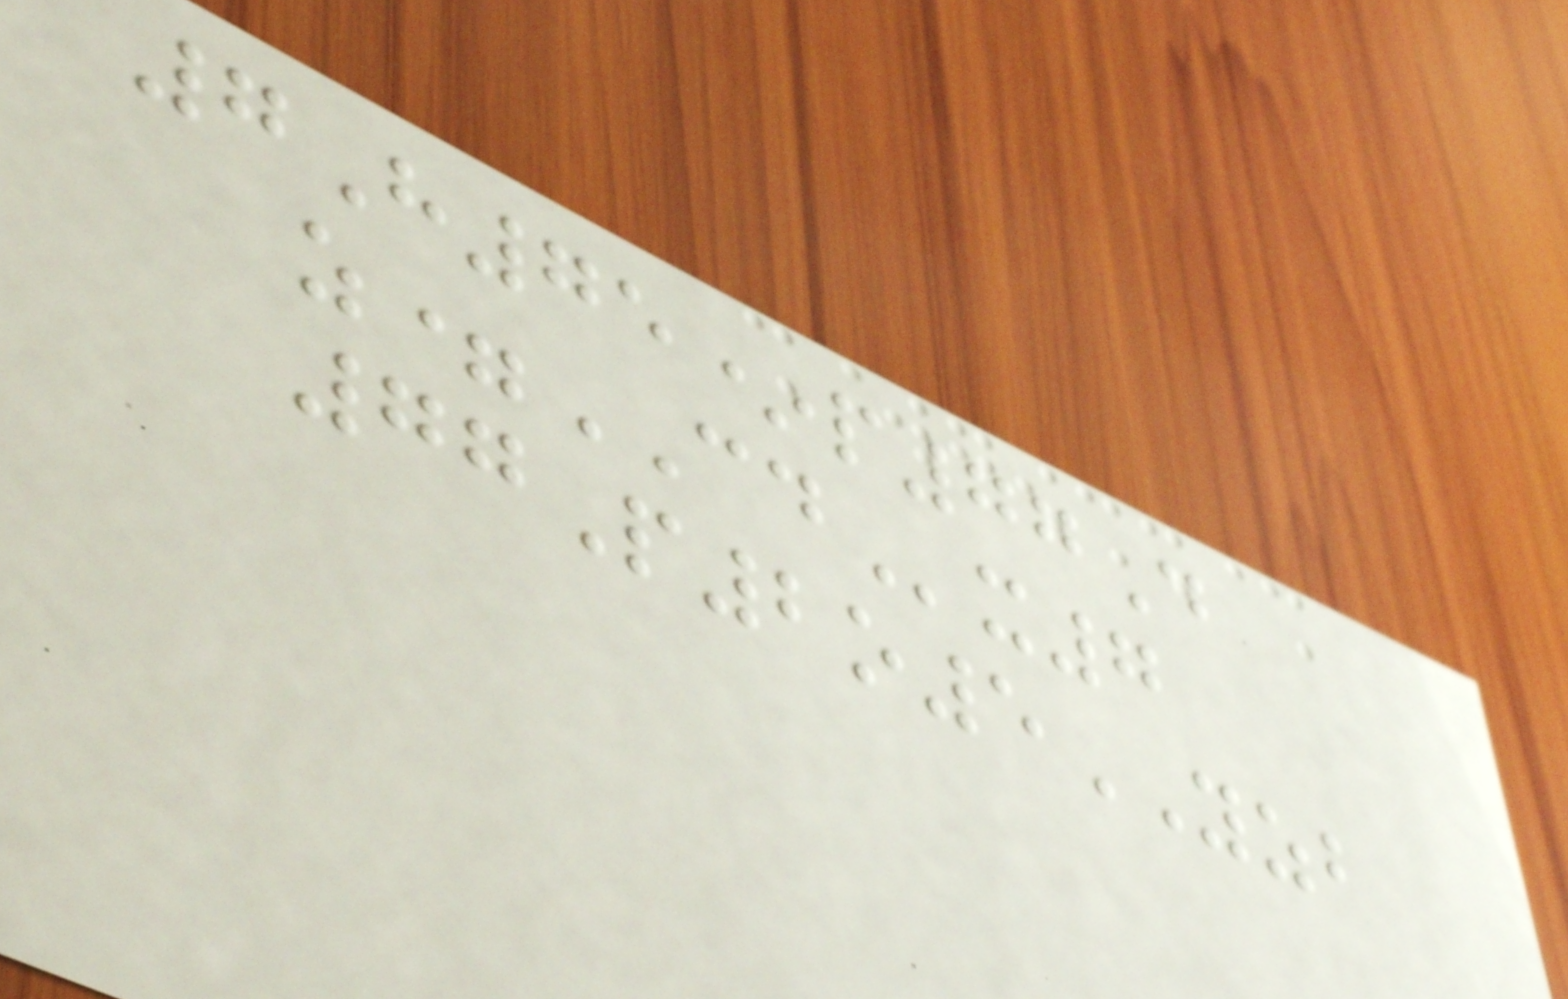7H75*p77D
z=CDx7
77P2o5YZB
